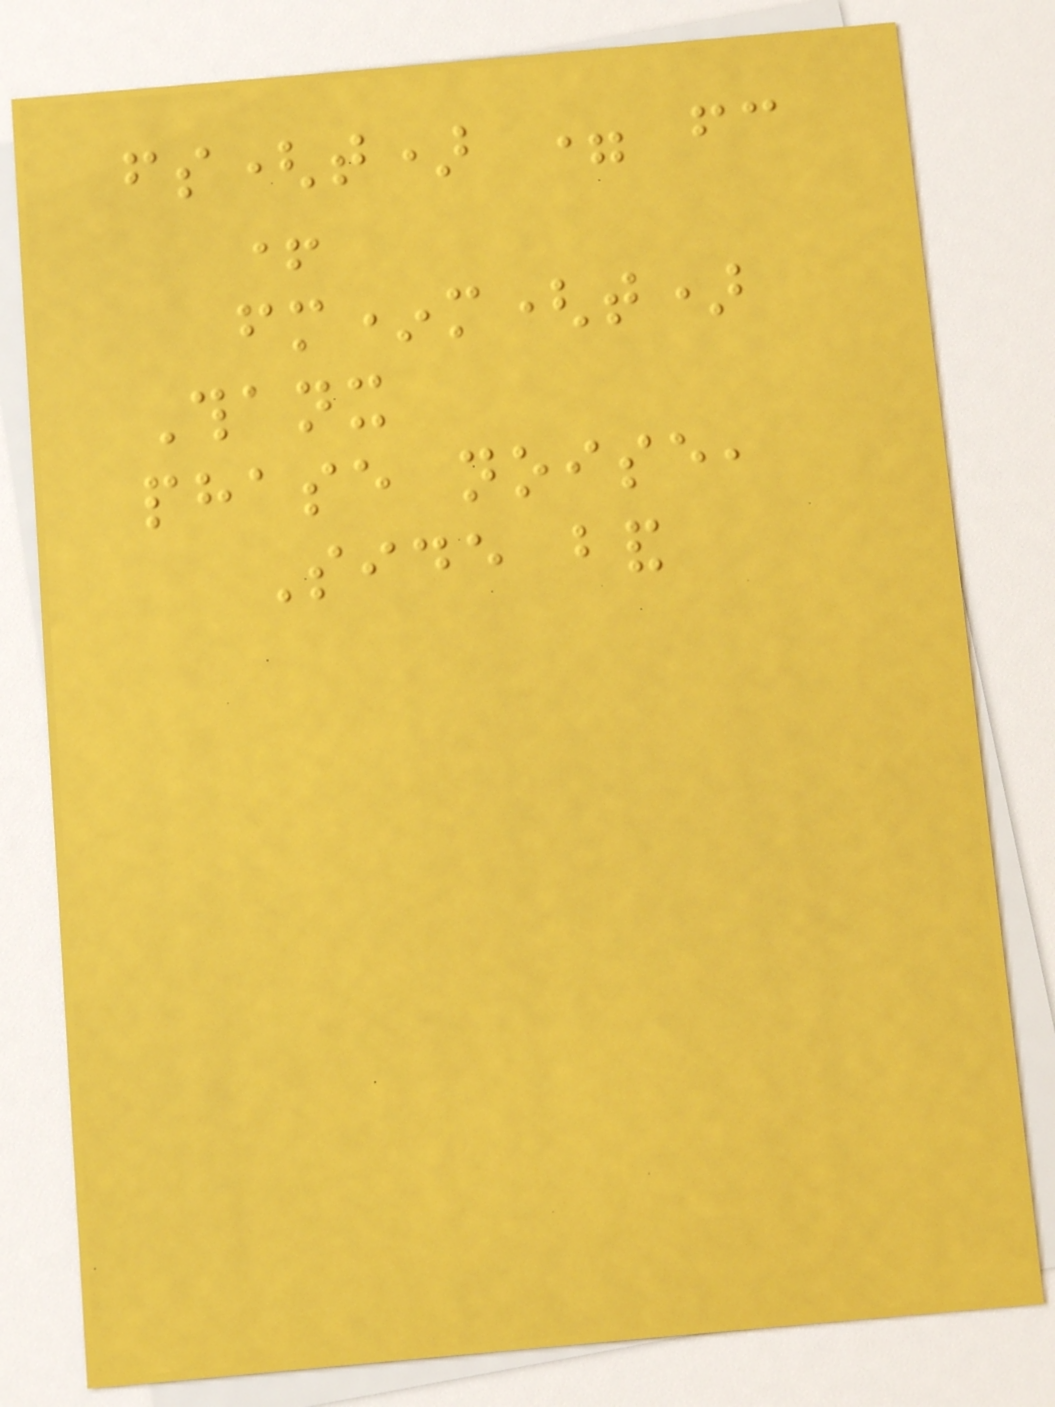fs(t) = fc
+
fm*m(t)
Thanx
phase noise,
Side band
